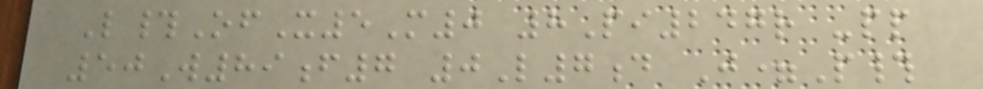L#OfX5M0 8Pi247r -pp
50W89f7 0L7d J=P#
